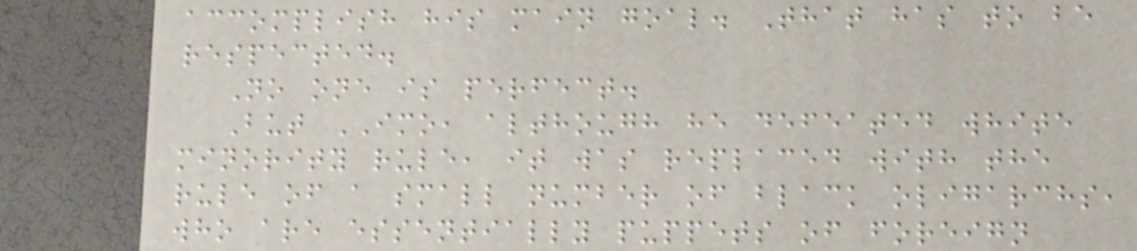accomplish his main goal. That has to be
respected.
No one is perfect.
But IMO, although he defeated white
minority rule, it was replaced with the
rule of a small number of black oligarchs,
who are essentially puppets of foreign
